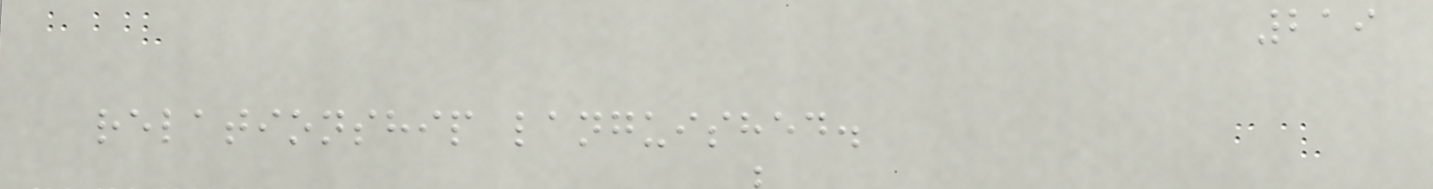219
relationship languished.
